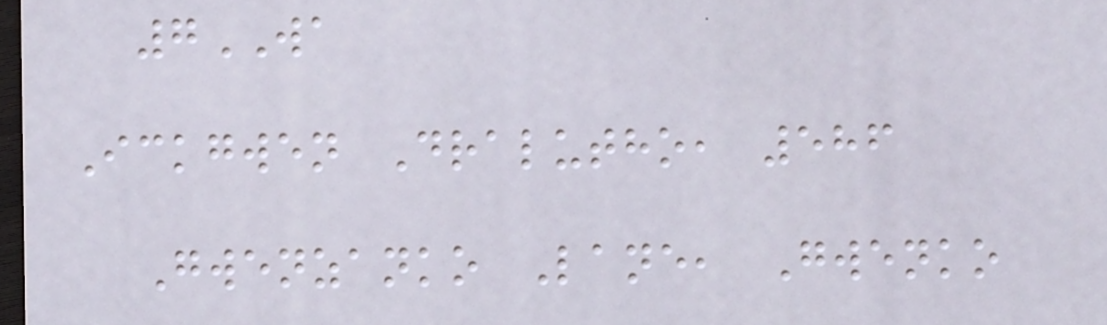7WA
Ickgwen Dralutho, 586
Gwenzanko Lane, Gwenko
